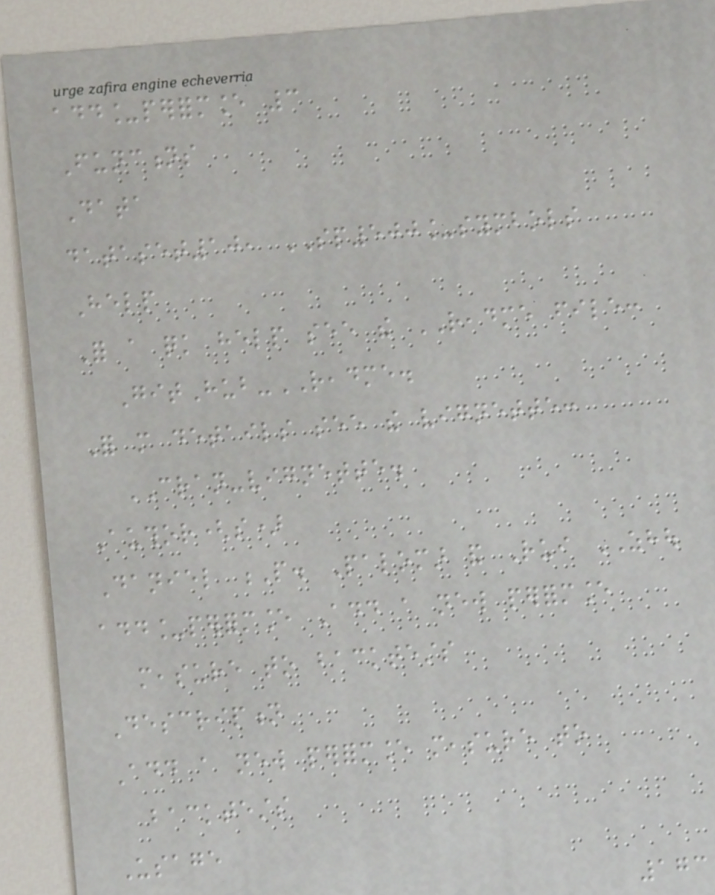add_performance 3
Functions
Data
dataset10, SP500_symbols
Help
For a quick help see the README file:
GitHub-README.
For more details see the vignette:
CRAN-vignette.
Author(s)
Daniel P. Palomar and Rui ZHOU
add_performance Add a new performance
measure to backtests
Description
Add a new performance measure to
backtests
Usage
173
